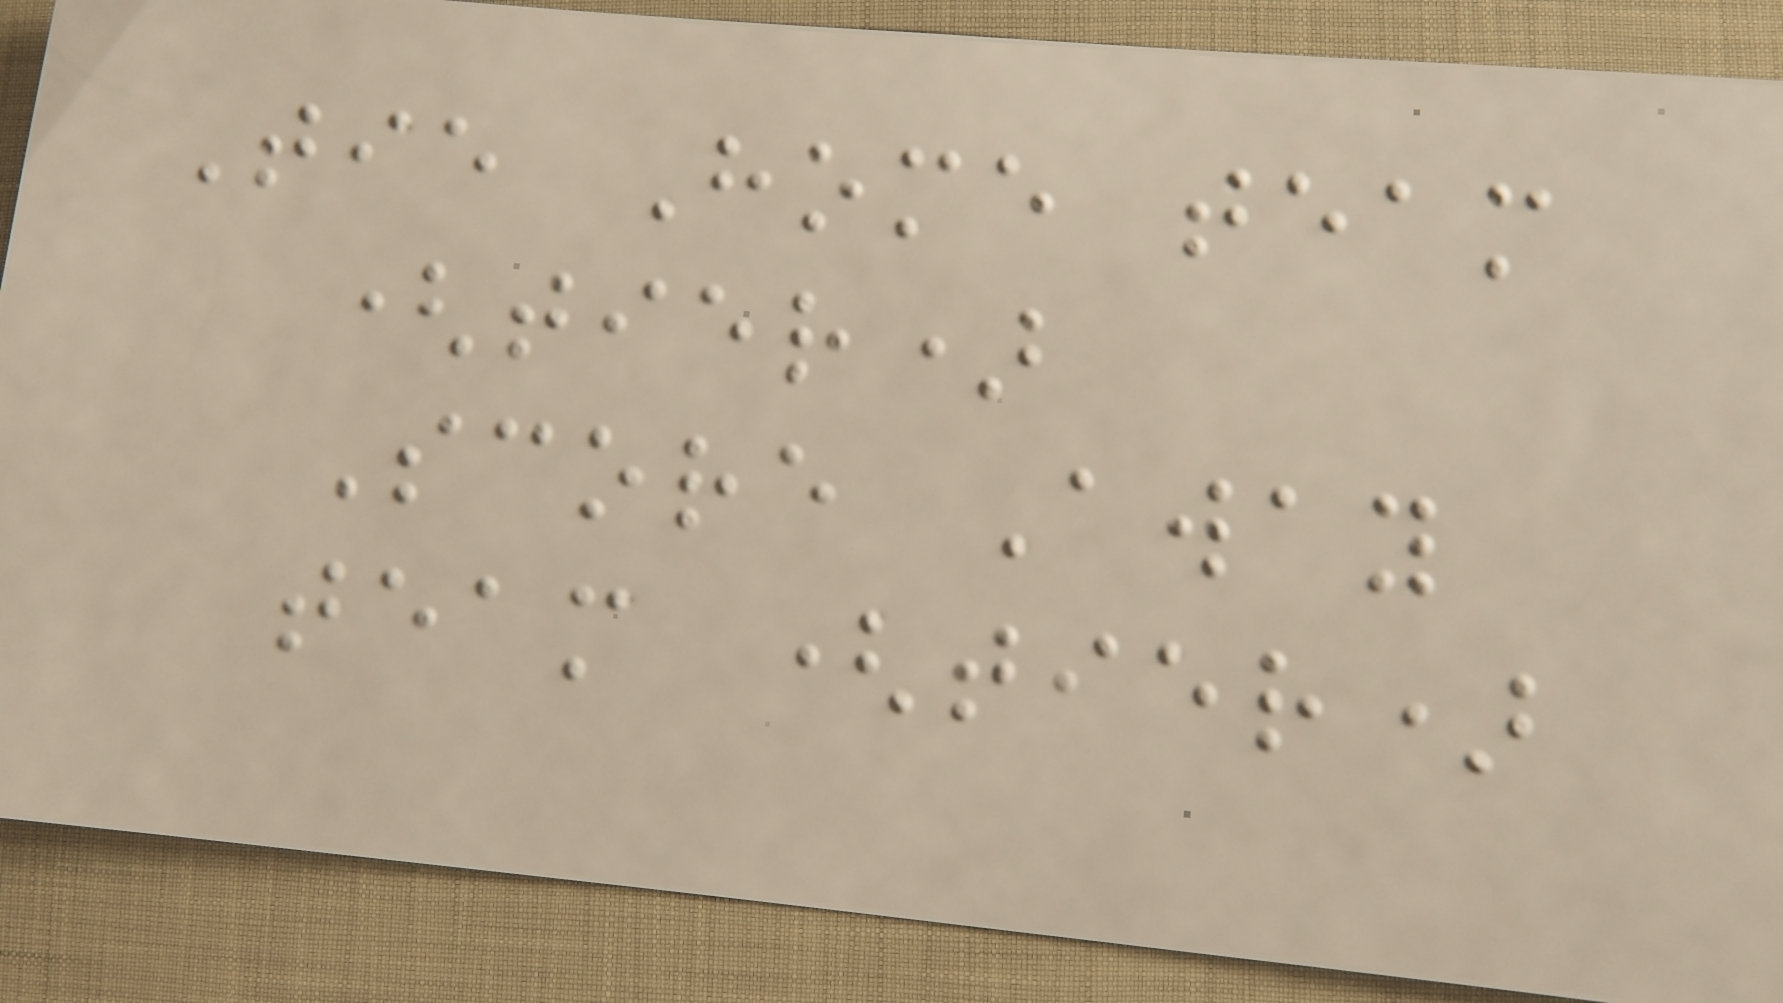Tie Home team
(tier)
Score Away
team (tier)
